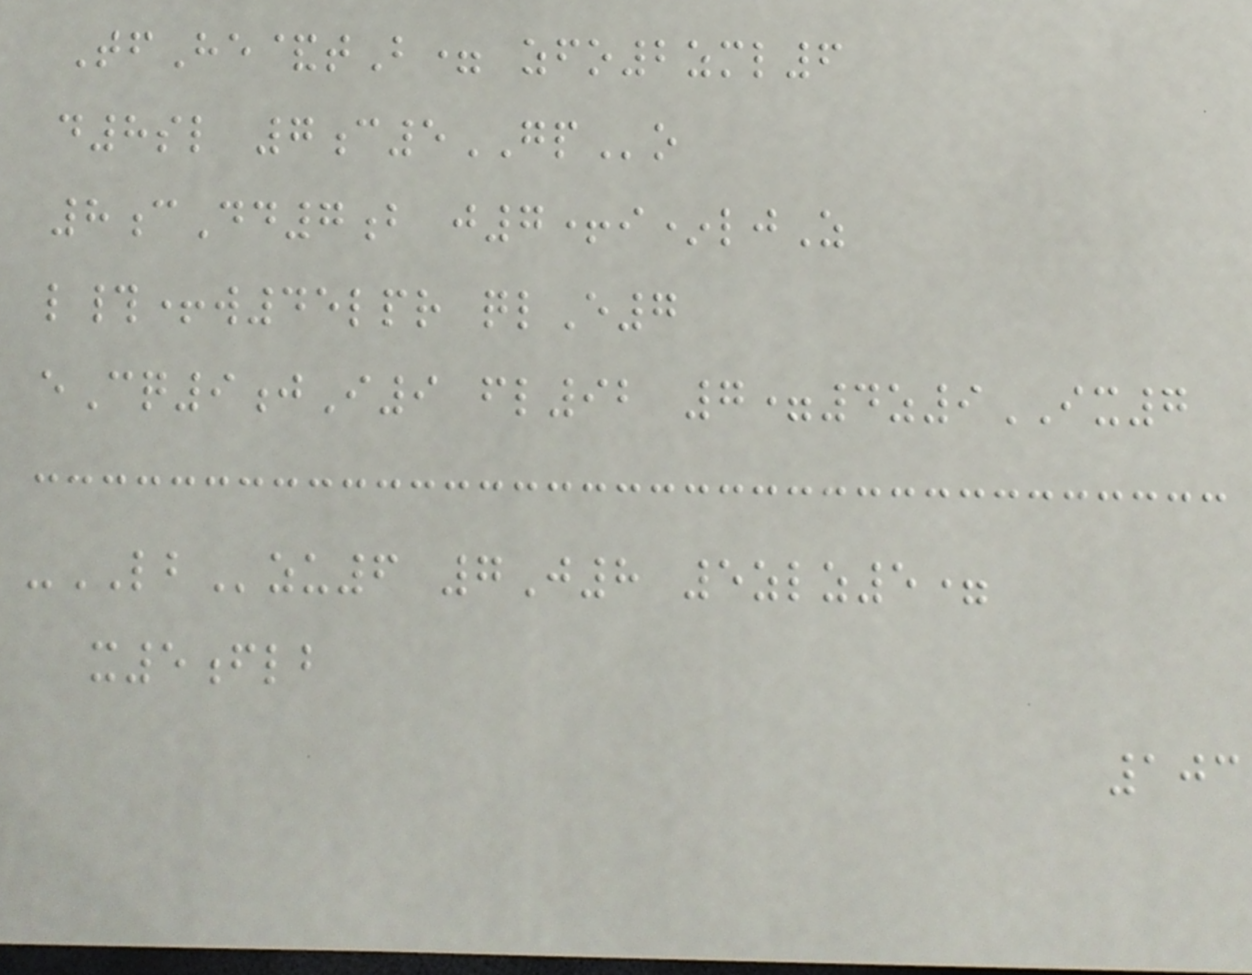TfHe&tB= zfo2zml6
d8sl 7c5GPo
8cDd7b j7+i*ljZ
l#+w45lpr qlE7
eCq9jI9 fl92 7=4z9IX7
-LBzu6 7J8 5zlz5=
x5flb
103
